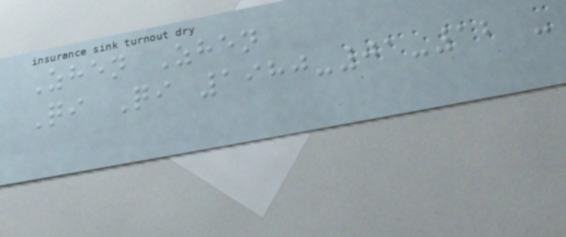Zhen Zhen
Qi Qi 1980-01-12 -
